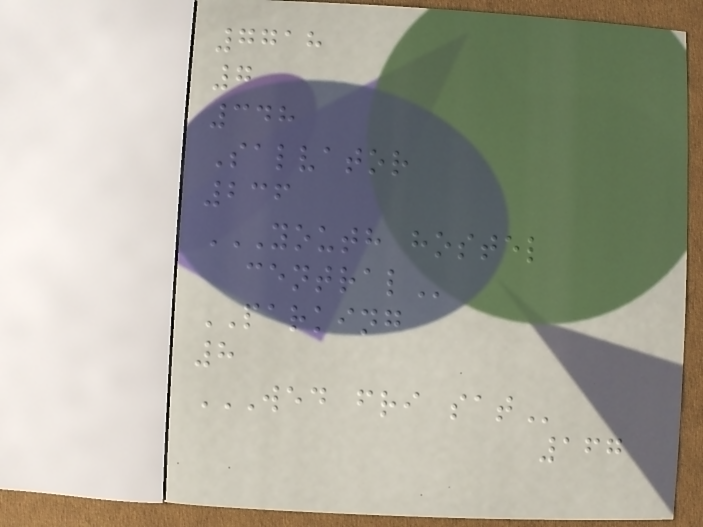7718
7
348
Salvator
236
YOUTH HOSTEL
CENTRAL
PARKING
8
WED FRI SAT
167
